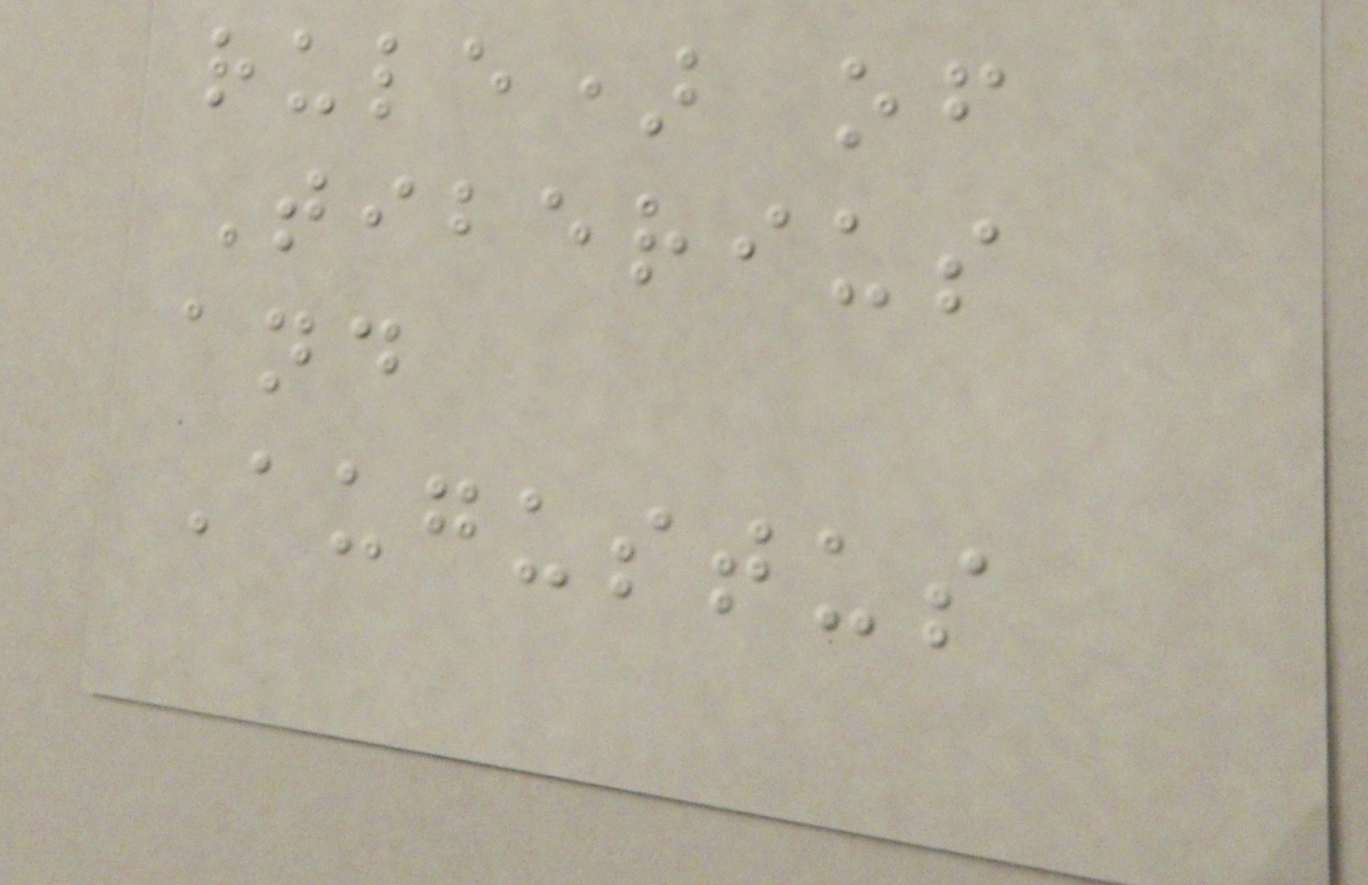rule) of
Tiberius
and
Augustus
